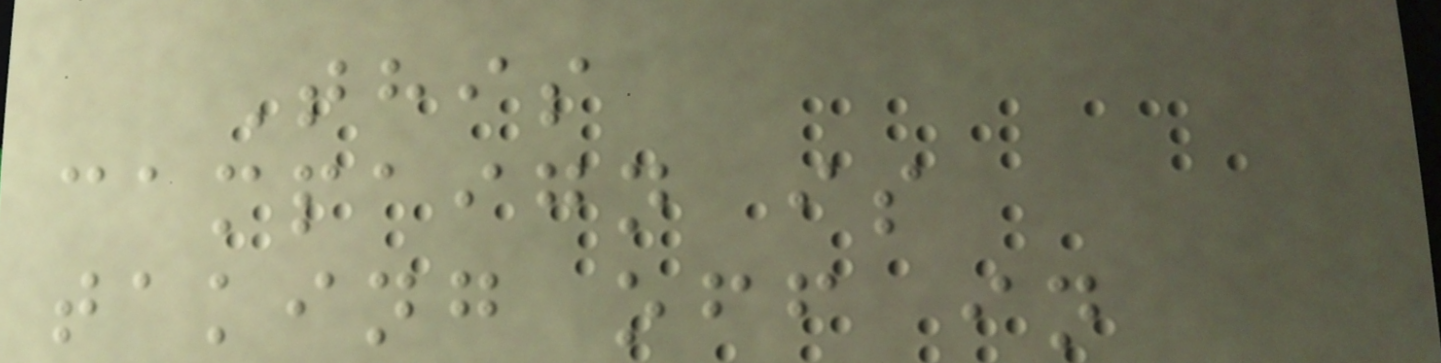This
campaign is
taking off in
